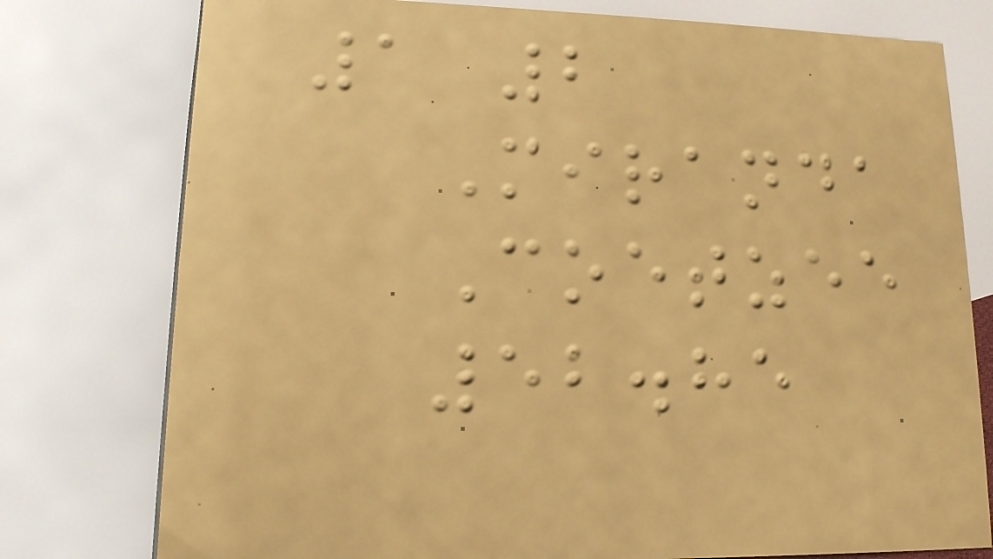1 2
Miranda
Coetzee
52.85
